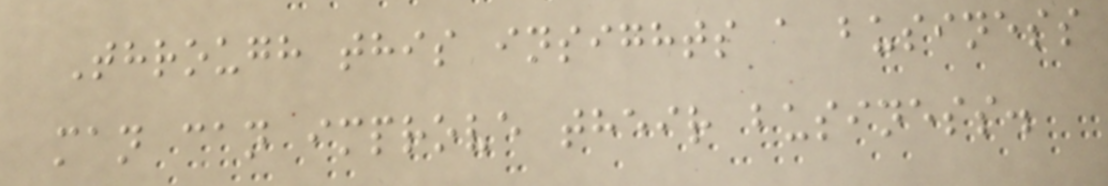Through this insights a business
man can improve their business.
